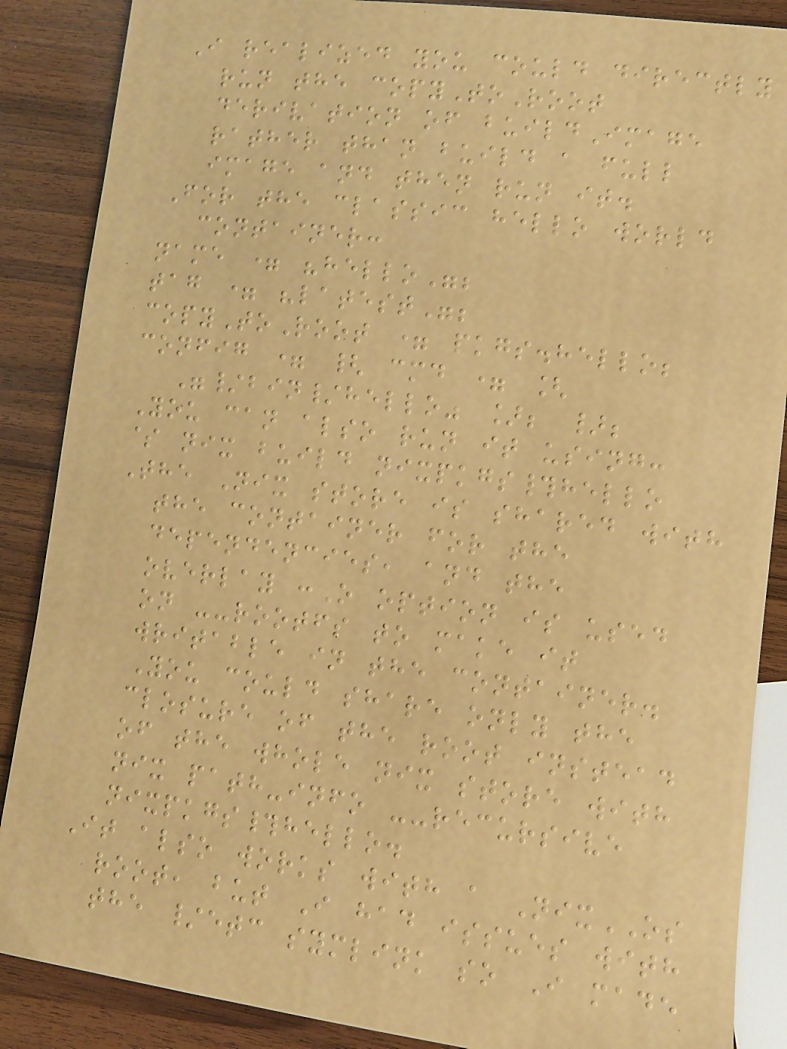I realized you could directly
run the copyToRoot
derivation of buildImage
rather than build a full
image and then run it.
For the classic hello world
container:
name = "hello";
tag = "latest";
copyToRoot = pkgs.hello;
config = { cmd = [
"/bin/hello" ]; };
You can also run it using:
$ nix build nixpkgs#hello
The Nix store is shared with
the container for the
dependencies, and the
overlay :O option is used
on --rootfs to make it
writable in the container.
You could share only the
closure of the root instead
of the whole nix store with
nix path-info --recursive
nixpkgs#hello.
It also works with a NixOS
root, but I had issues with
the /etc symlink so I made
